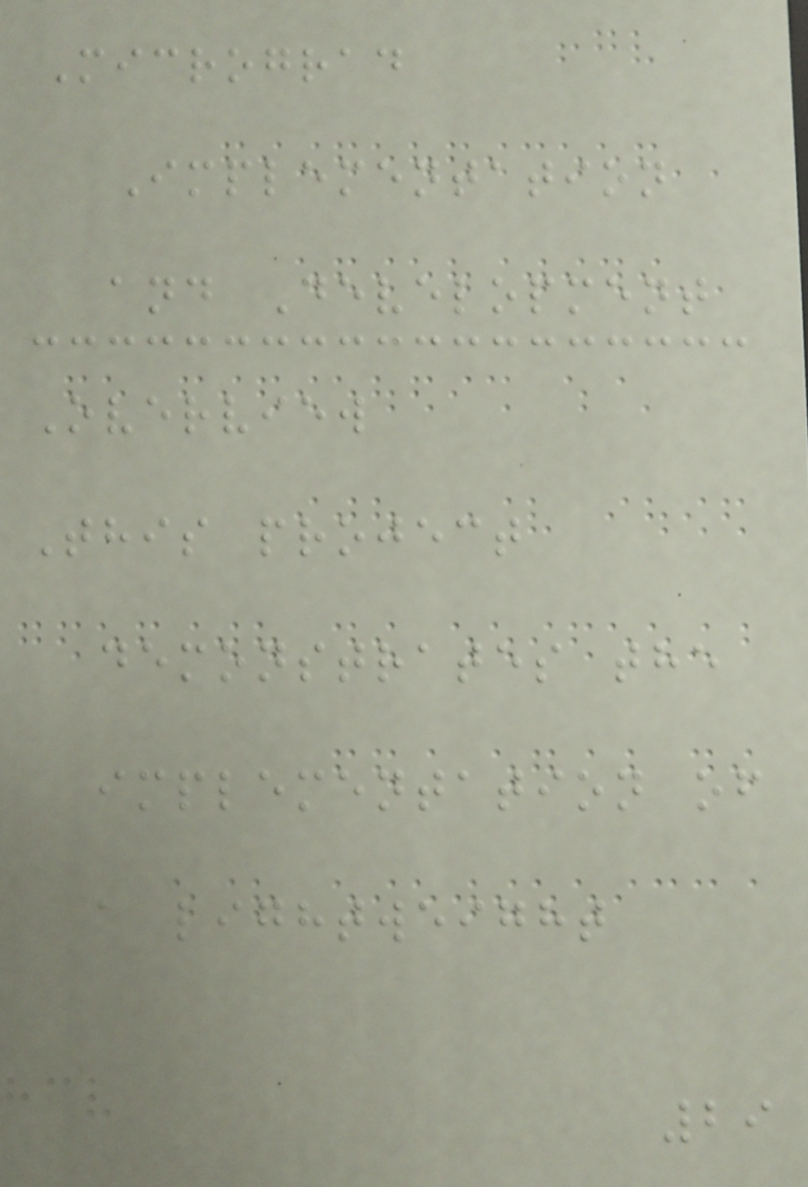Micrograd
Implementation
and Development
Overview
This project
demonstrates the
implementation of
a lightweight
29
